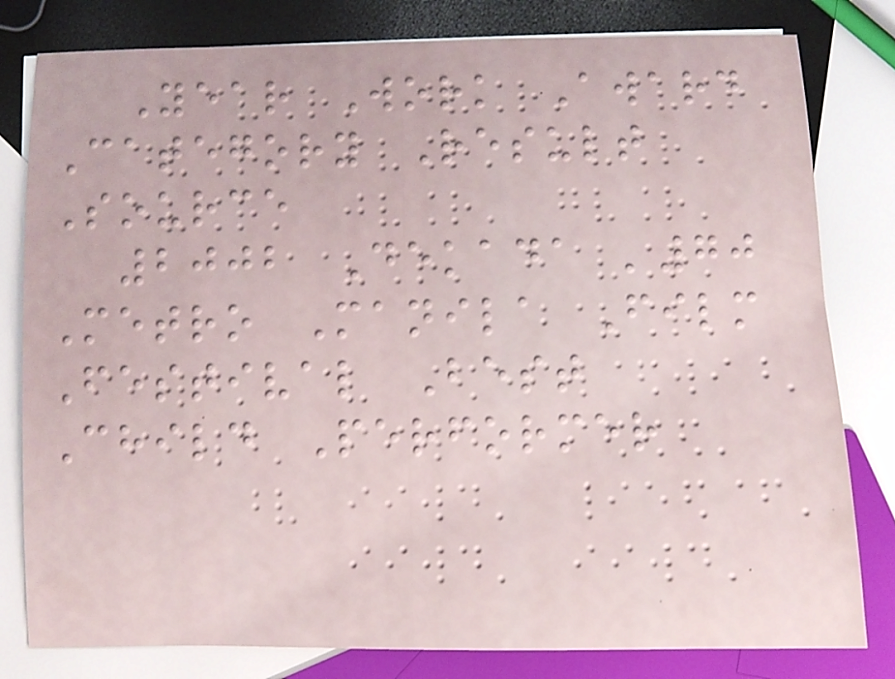Year Work Award
Category Result
Source
2002 Dekada '70
Metro Manila Film
Festival Best
Child Performer
